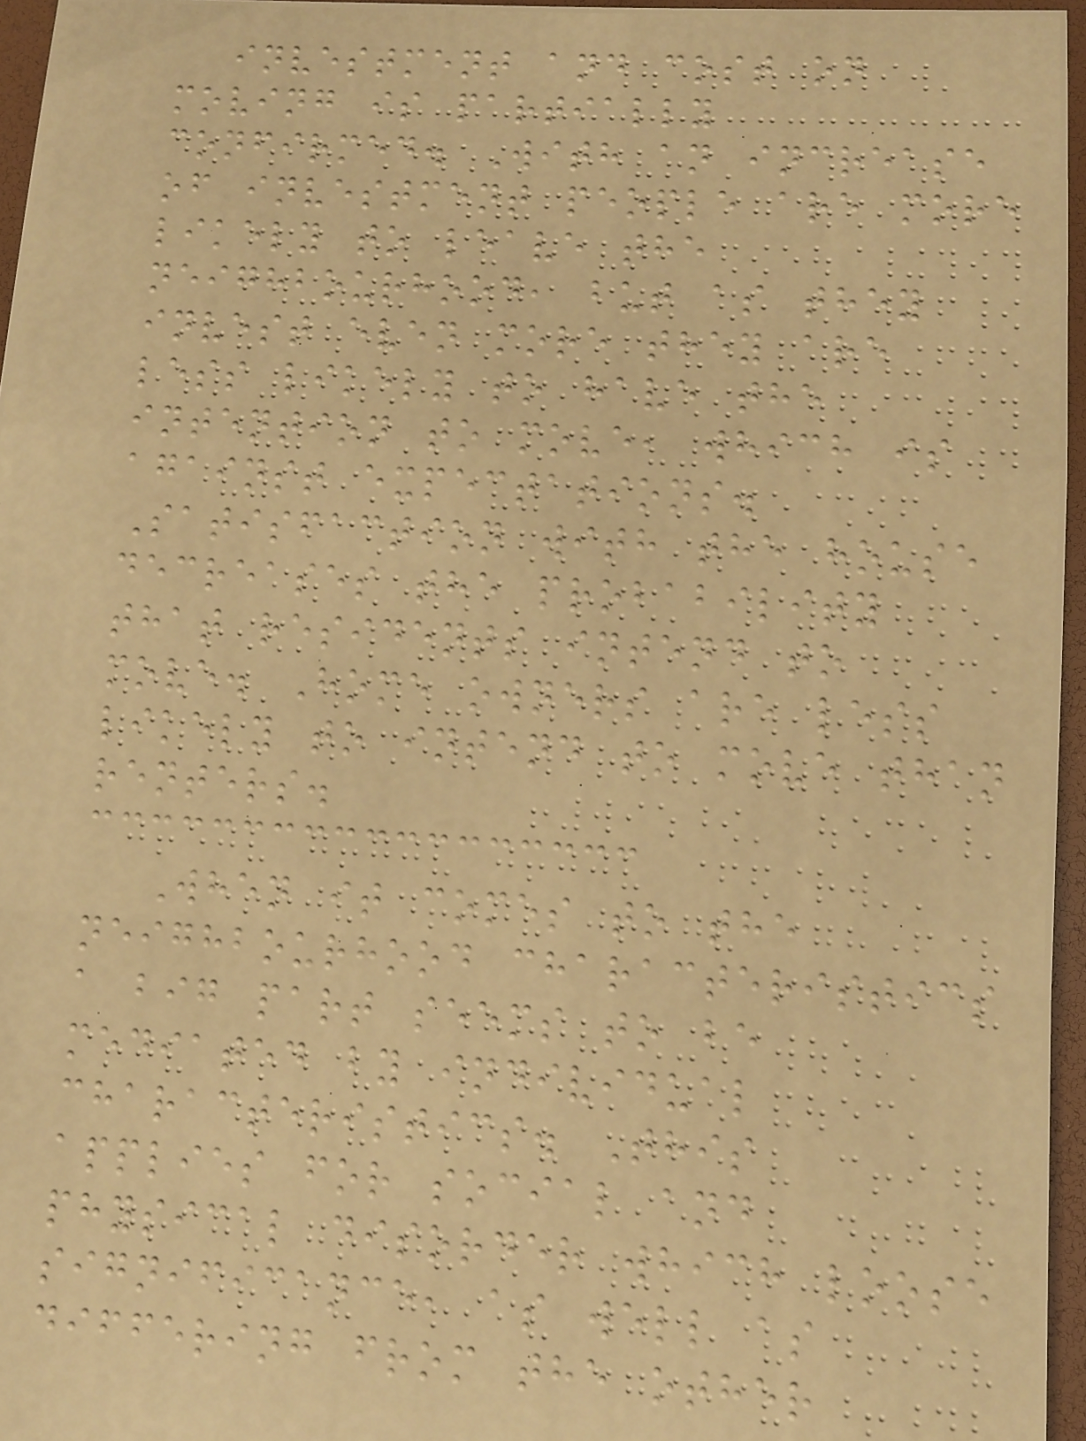investment and cost on
moving is partially
confirmed. With an increase
of investment people are more
likely to leave the
neighbourhood, but as they
invest even more they are
less likely to have the
intention to move, which is
against expectations.
Satisfaction with the house
decreases the probability
that residents intend to
move. Home owners are less
likely to intend to move than
renters.
When it comes to the
neighbourhood characteristics
a big part seems to be
mediated by individual
characteristics. This
applies for social and
physical disorder which loose
significance, as well as
differing from the other
